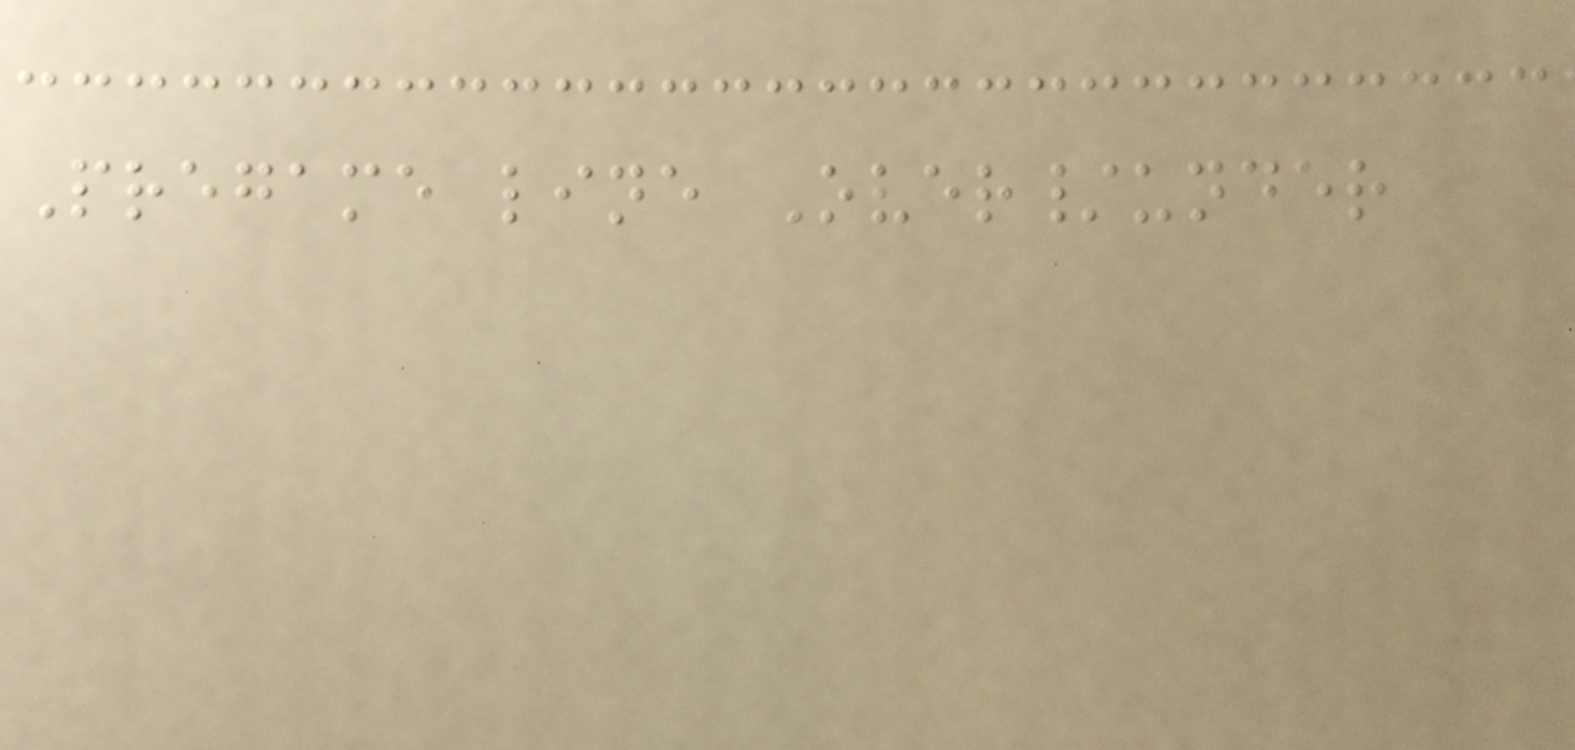Pregame line Over/under
